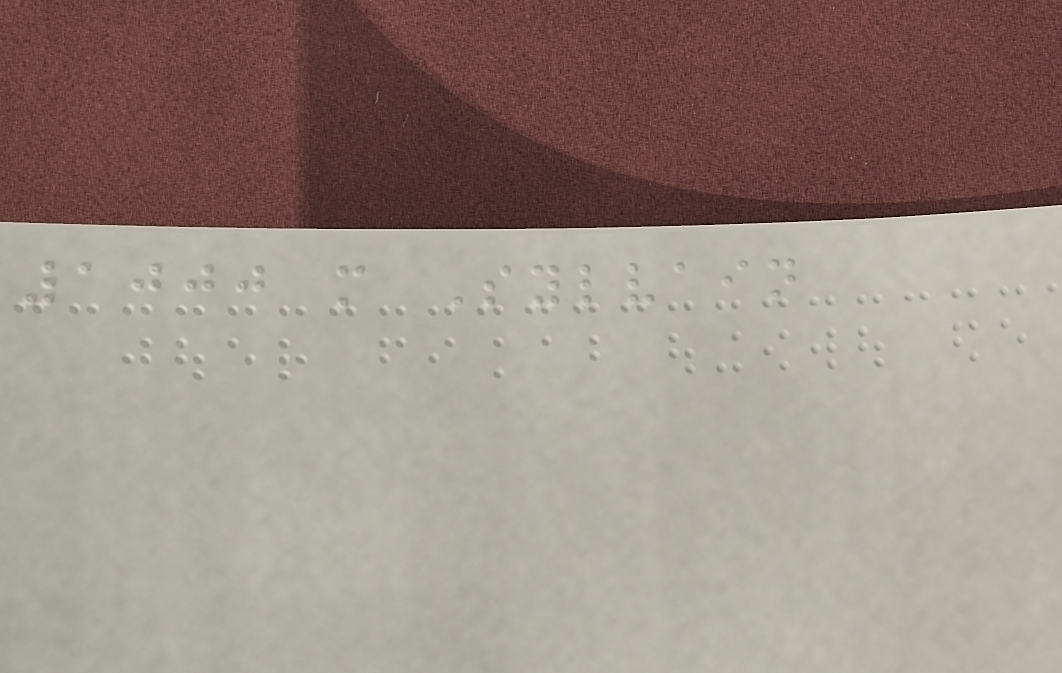1000 m Sylvain
